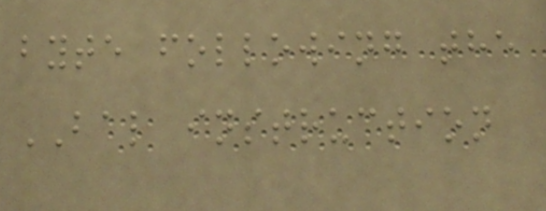byte following the
BAL instruction
